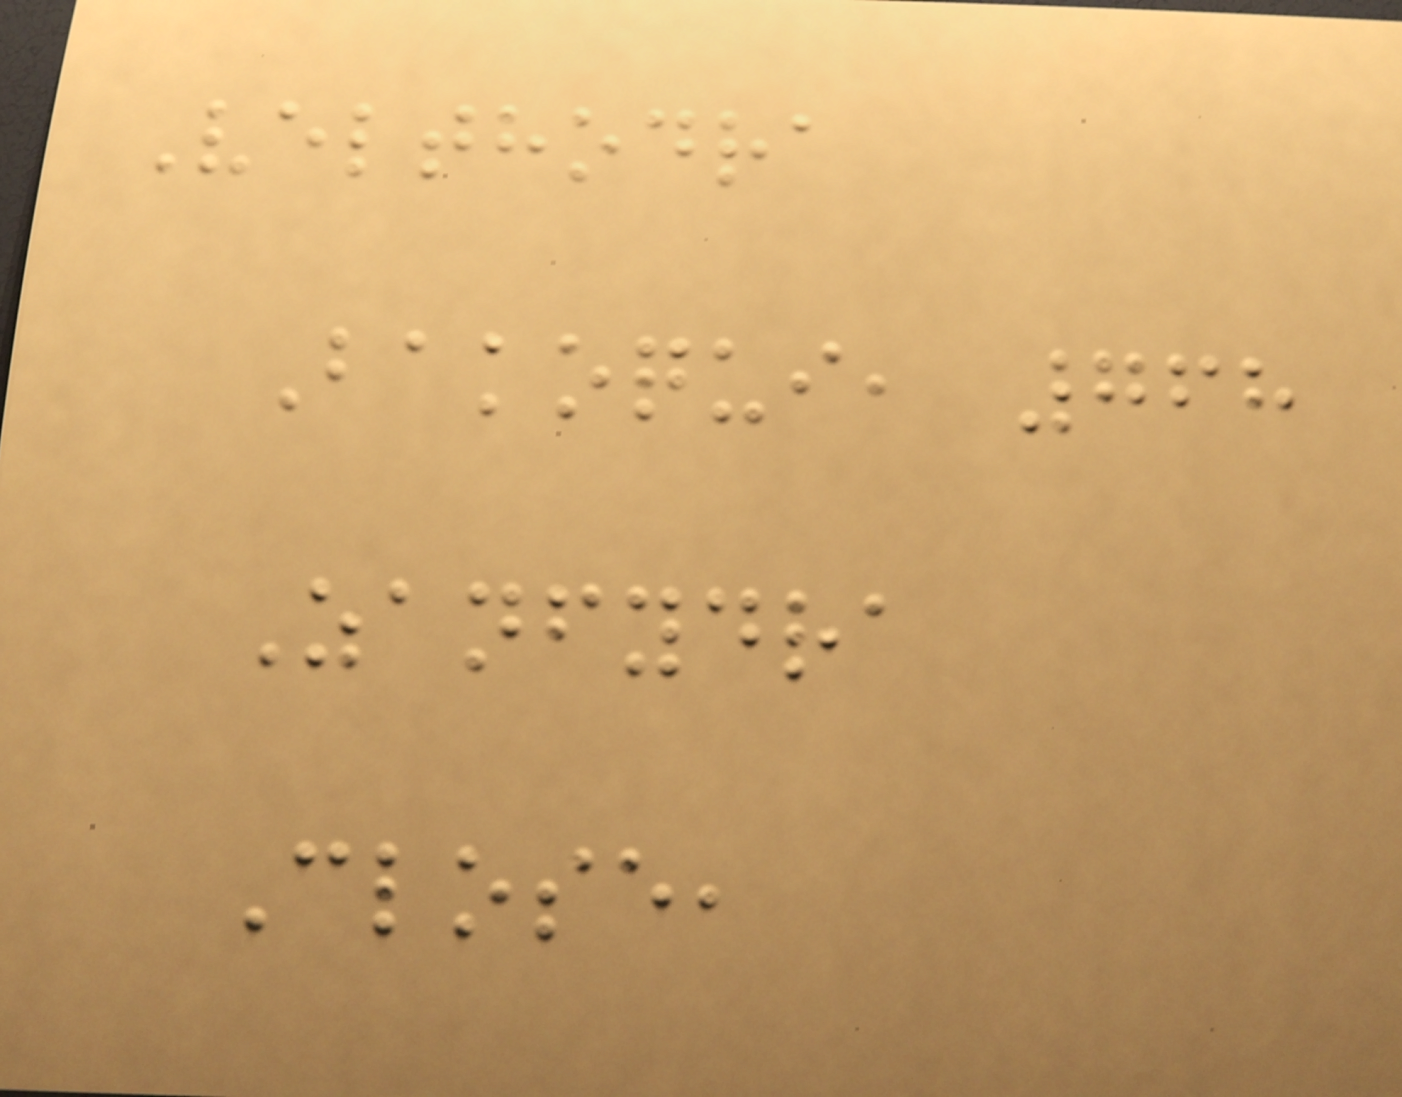Velthodra
Bakoqui, 768
Zanfydra
Close,
